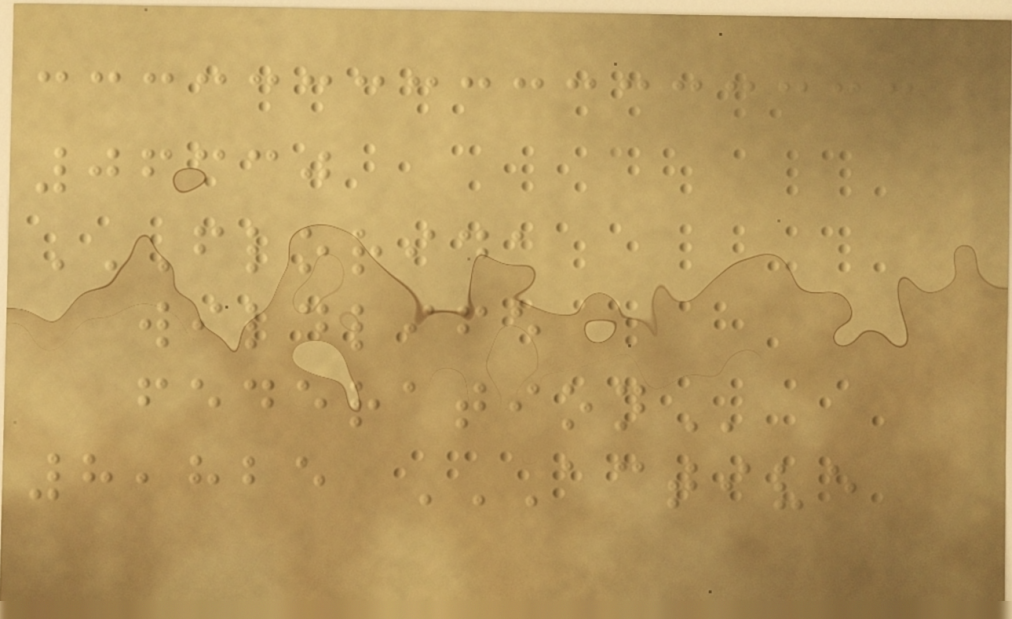06330
FLORIDA
WILDLIFE
FEDERATION
8,825 ACTIVE
